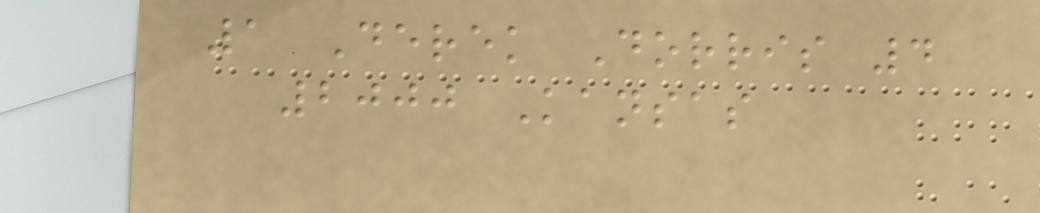1 Derek Dorris 4
2000 Kansas
